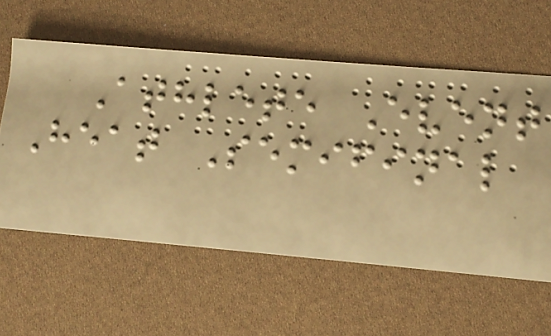Athlete Event
Heat Semifinal
